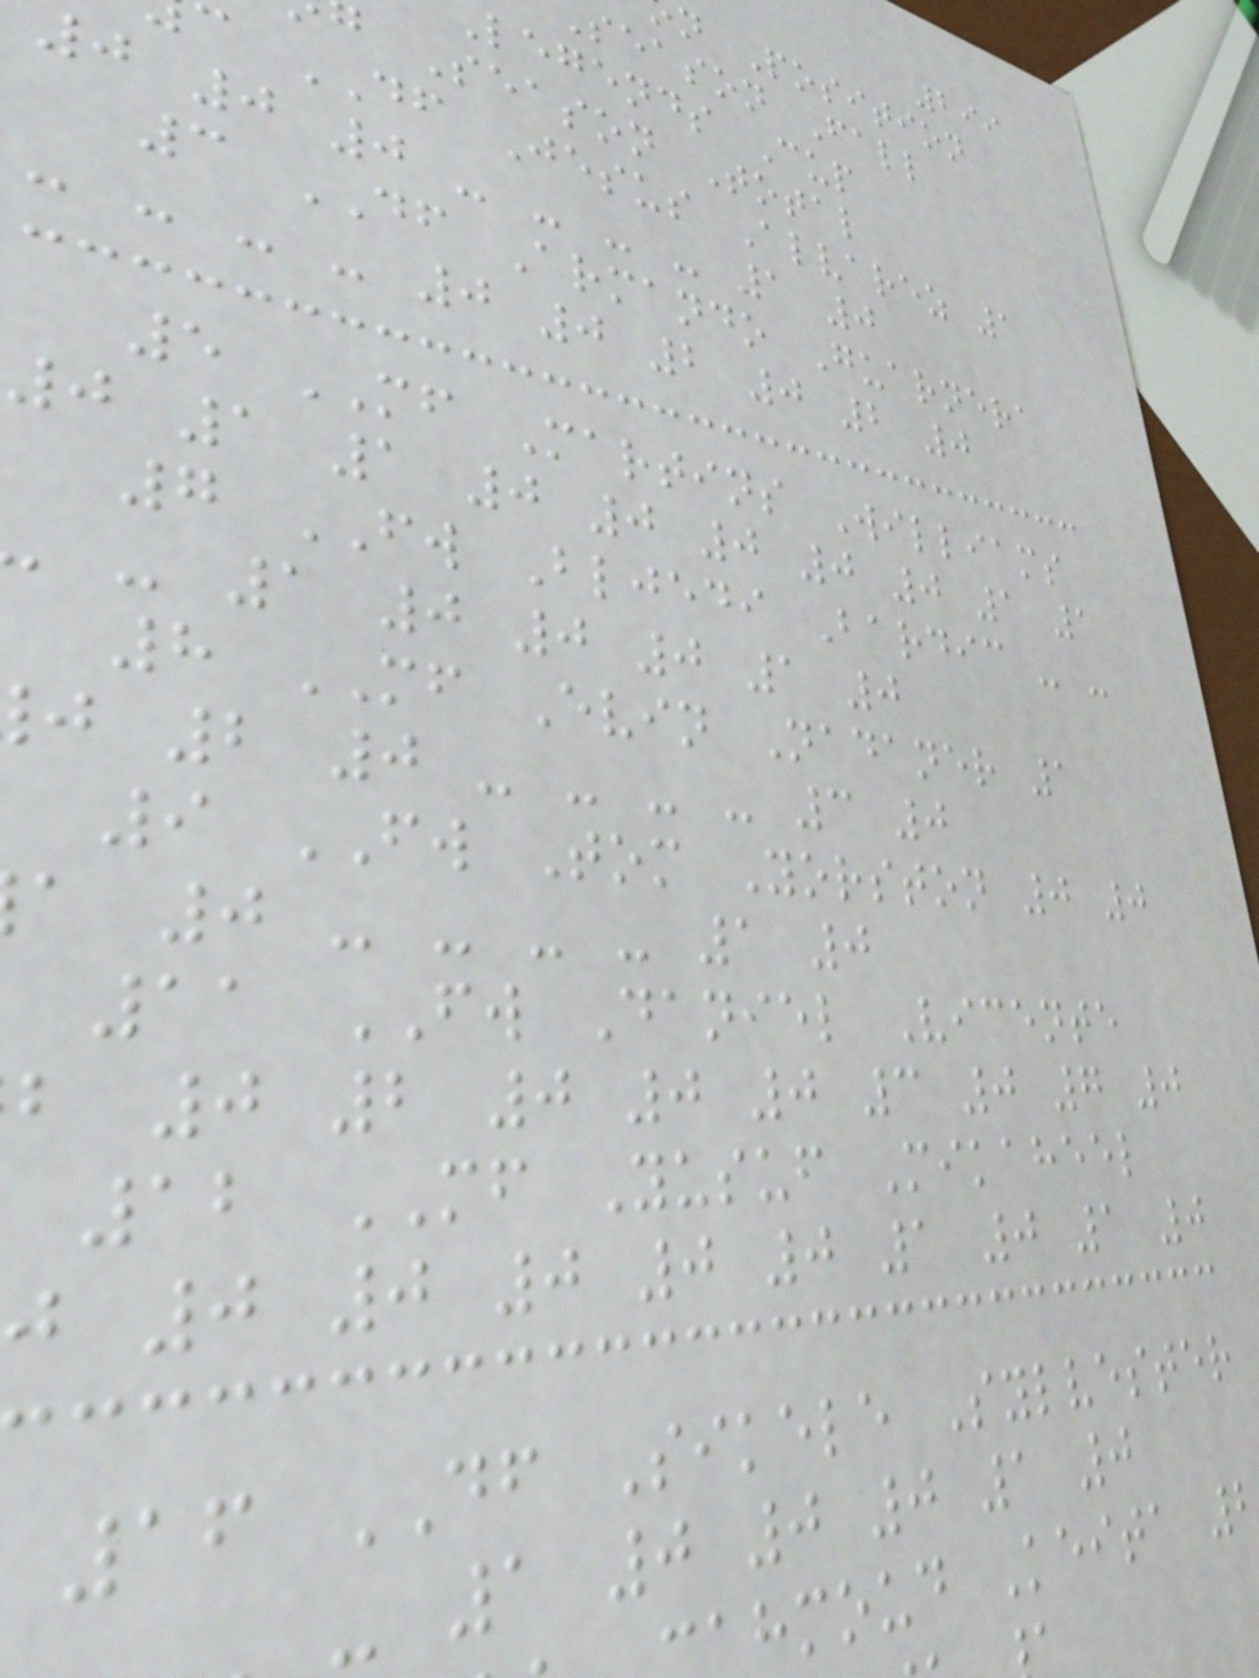299
n Position
season Fall
legends Cup
Season Total
DF Jesus Alvarez 1
0 0 0 - - - - 1 0
3 DF Armando Guarnera
- - - - 0 0 2 0 2 0
5 MF Martins Williams
0 1 1 0 0 0 0 0 1 1
7 FW Bljedi Bardic - -
- 1 0 0 0 1 0
8 MF Evin Nadaner 1
j 2 0 - - - - 3 0
9 FW Tom Yorston 0 0
a 0 - - - - 1 0
11 FW Daniel Vicente
b 0 2 0 0 0 3 0 7 0
12 MF Yusuf Mikaheel
j 0 0 0 0 0 1 0 1 0
16 DF Sikele Sylvester
- 1 0 0 0 1 0
hmoud Keita
